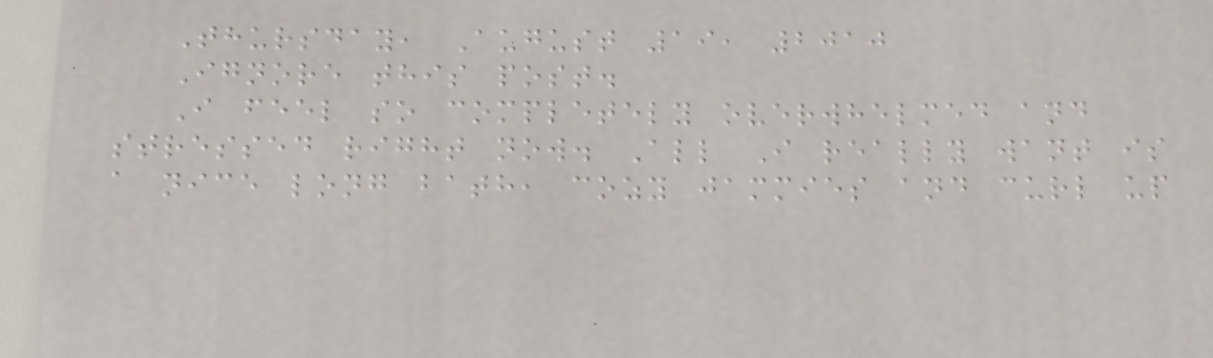Thursday, August 19, 2010
Ignore this post.
I feel so completely overwhelmed and
stressed right now. All I really want is
a nice long bath, cozy jammies and curl up
